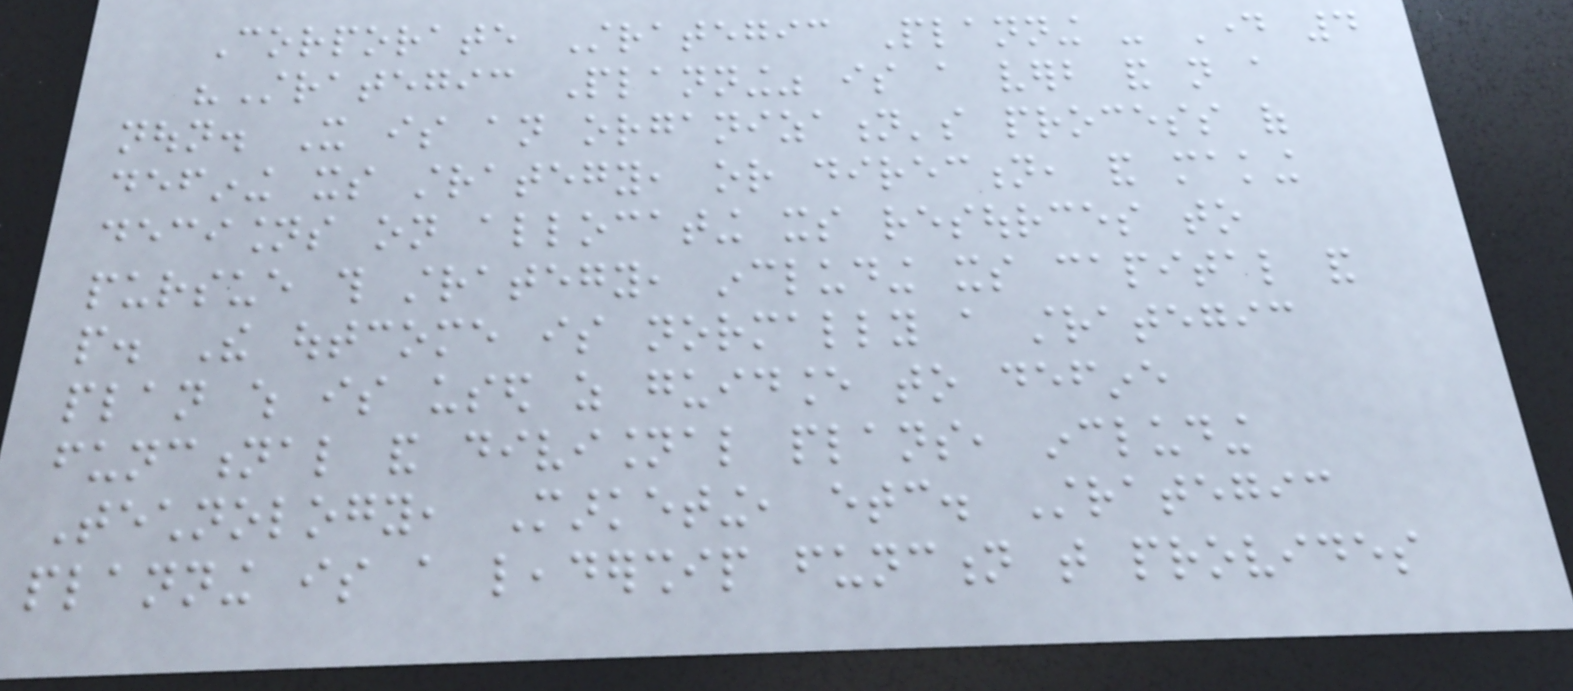Corporate Strategic Planning - Day 4
"Strategic Planning" is a verb and not a
noun. It is an organization's process of
defining its strategy, or direction, and making
decisions on allocating its resources to
pursue this strategy, including its capital and
people. The outcome is normally a strategic
plan which is used as guidance to define
functional and divisional plans, including
Technology, Marketing, etc. Strategic
planning is a leadership function that provides
